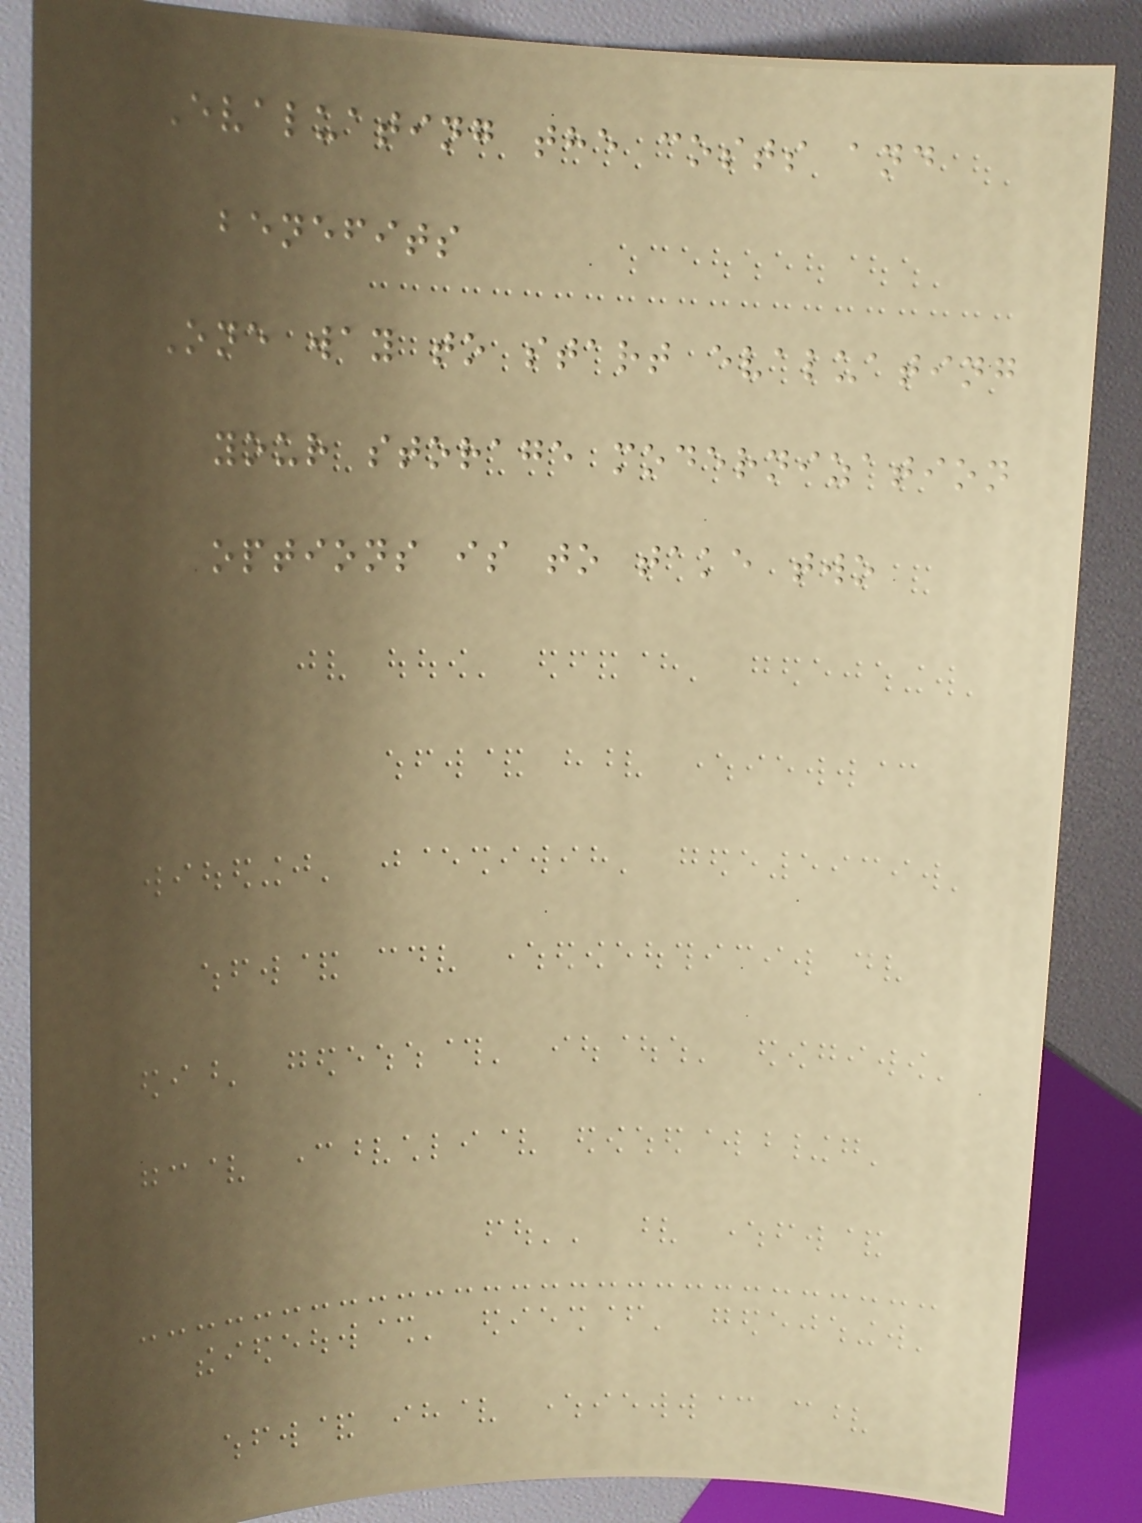Evaluating the costs and
benefits
One way to start evaluating
your storage modernization
options is to take two
